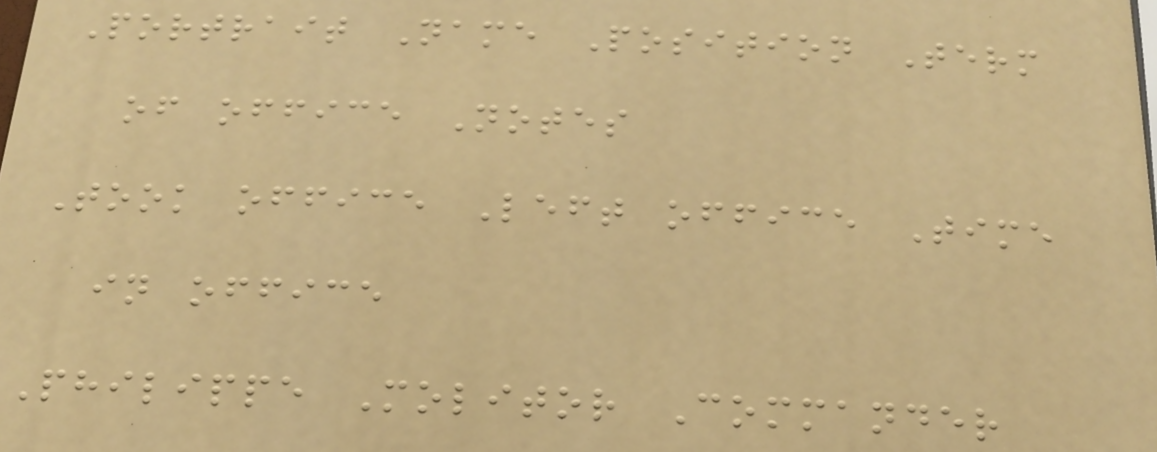Portrait Name Position Term
of office Notes
Took office Left office Time
in office
Philippe Molitor Commander
